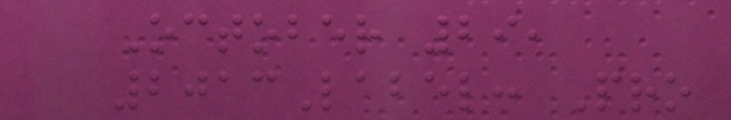October 29,
2013Label: Pro
